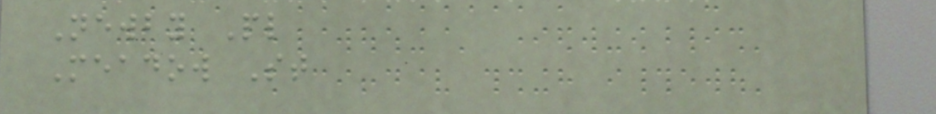Newby Pl
Meadow St
